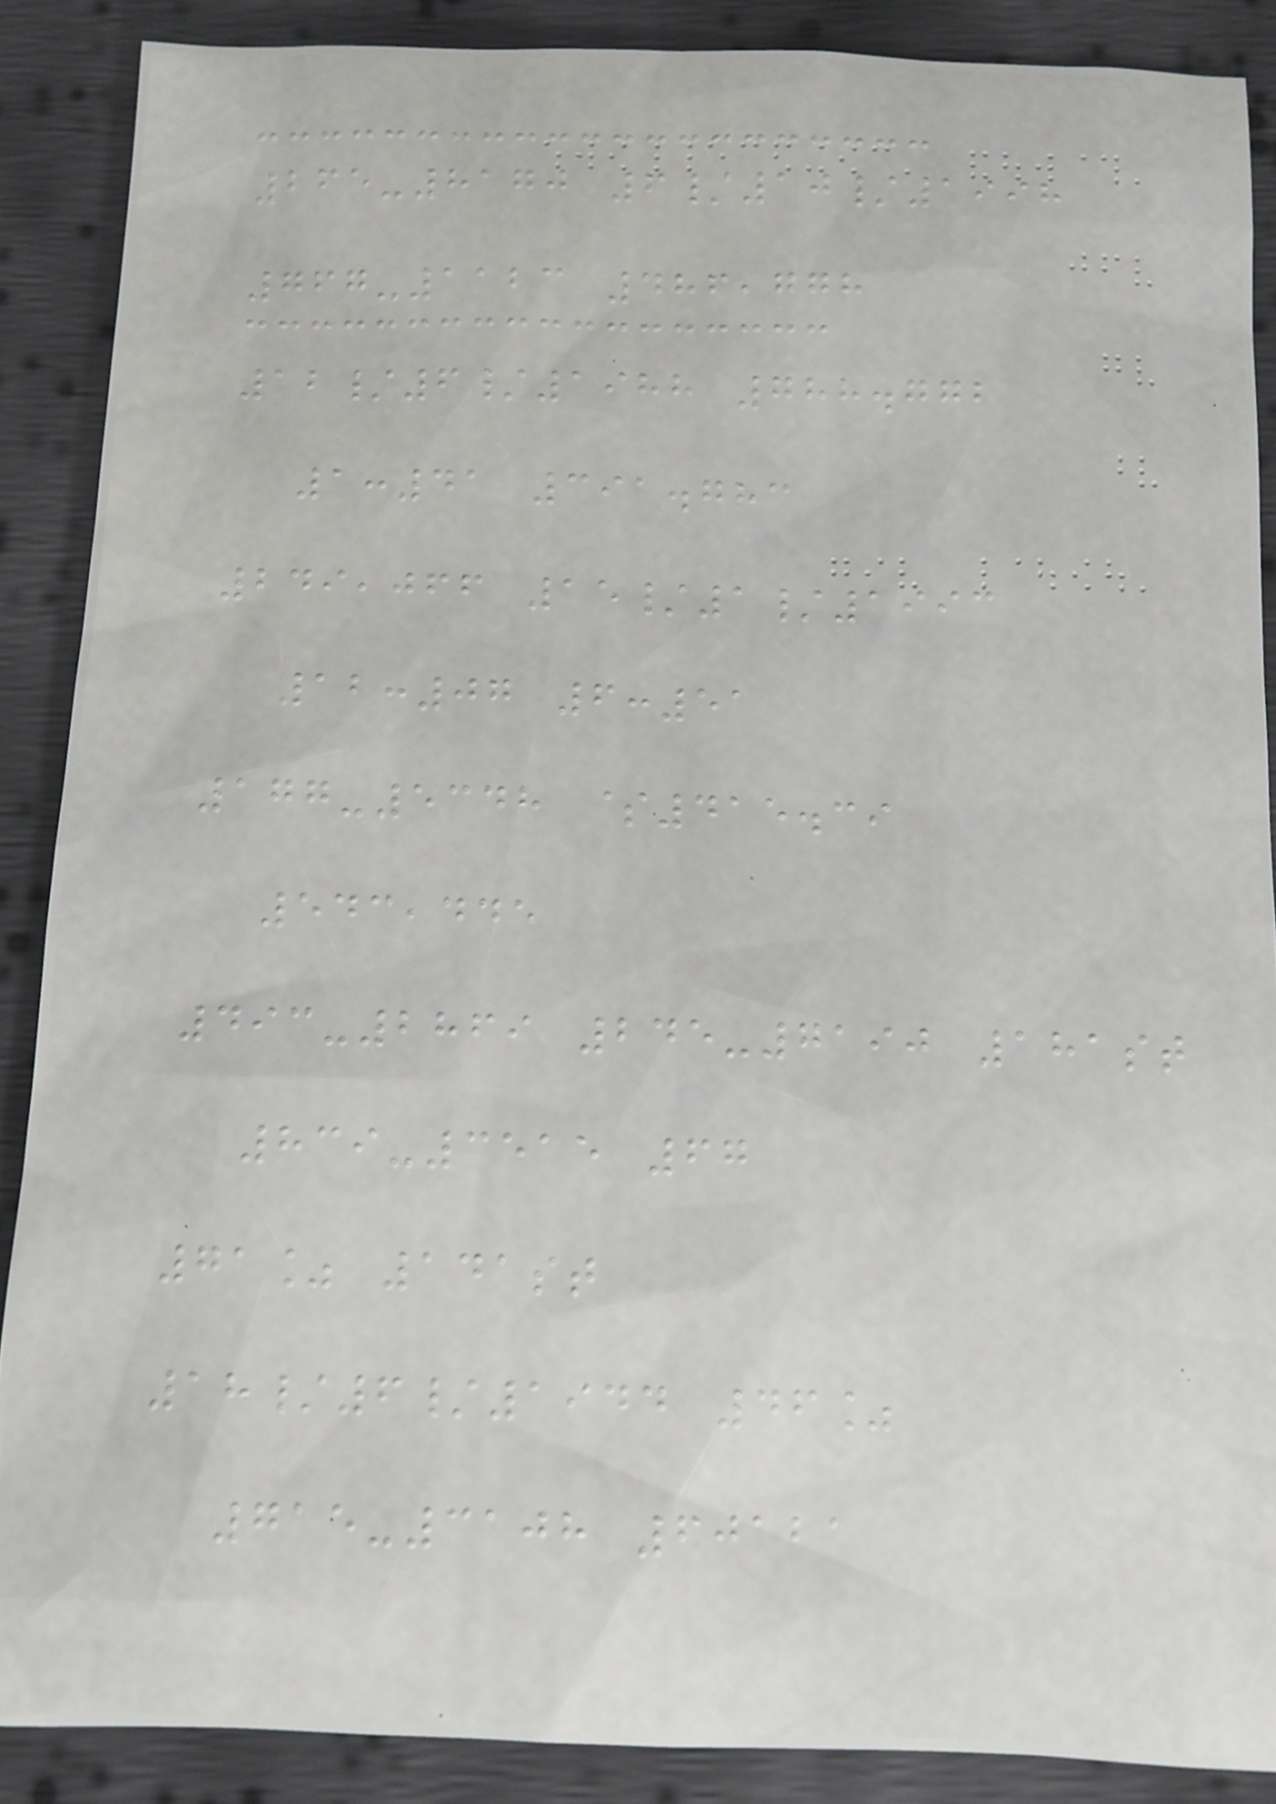265-8170 6/10/1998
767-1123 486,778
12/6/1988 788.772
1:41 391.783
249,066 15/1/1993
12:07 6:51
177-5348 $415.39
543,445
493-2869 245-7190 181st
839-3515 67
71% 141st
18/6/1944 46%
715-3108 60121
